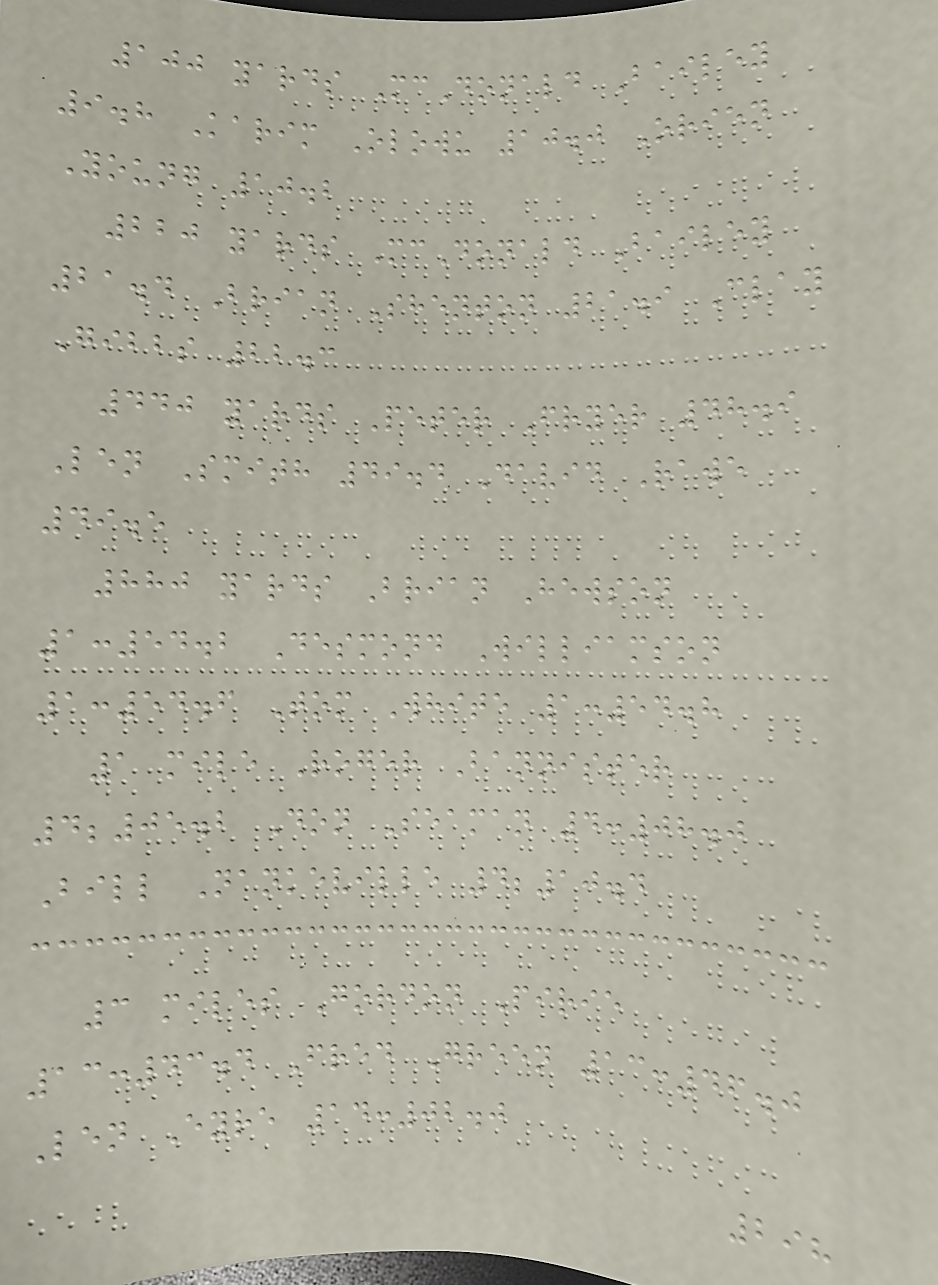100 yards McDonald Bailey
9.8 Karim Olowu 10.0 Orien
Young 10.2
220 yards McDonald Bailey
21.4 Brian Shenton 21.9 Clay
Gibbs 22.3
440 yards Peter Fryer 48.9
Len Smith 49.4 David Rawe
49.5
880 yards Brian Hewson
1:54.2 Desmond Williamson
1:54.6 Tom White 1:54.8
1 mile Roger Bannister
4;05.2 Don Seaman 4:08.0
Bill Nankeville 4;10.4
3 miles Gordon Pirie
13:43.4 Fred Green 13:46.0
Len Eyre 14:02.0
298
